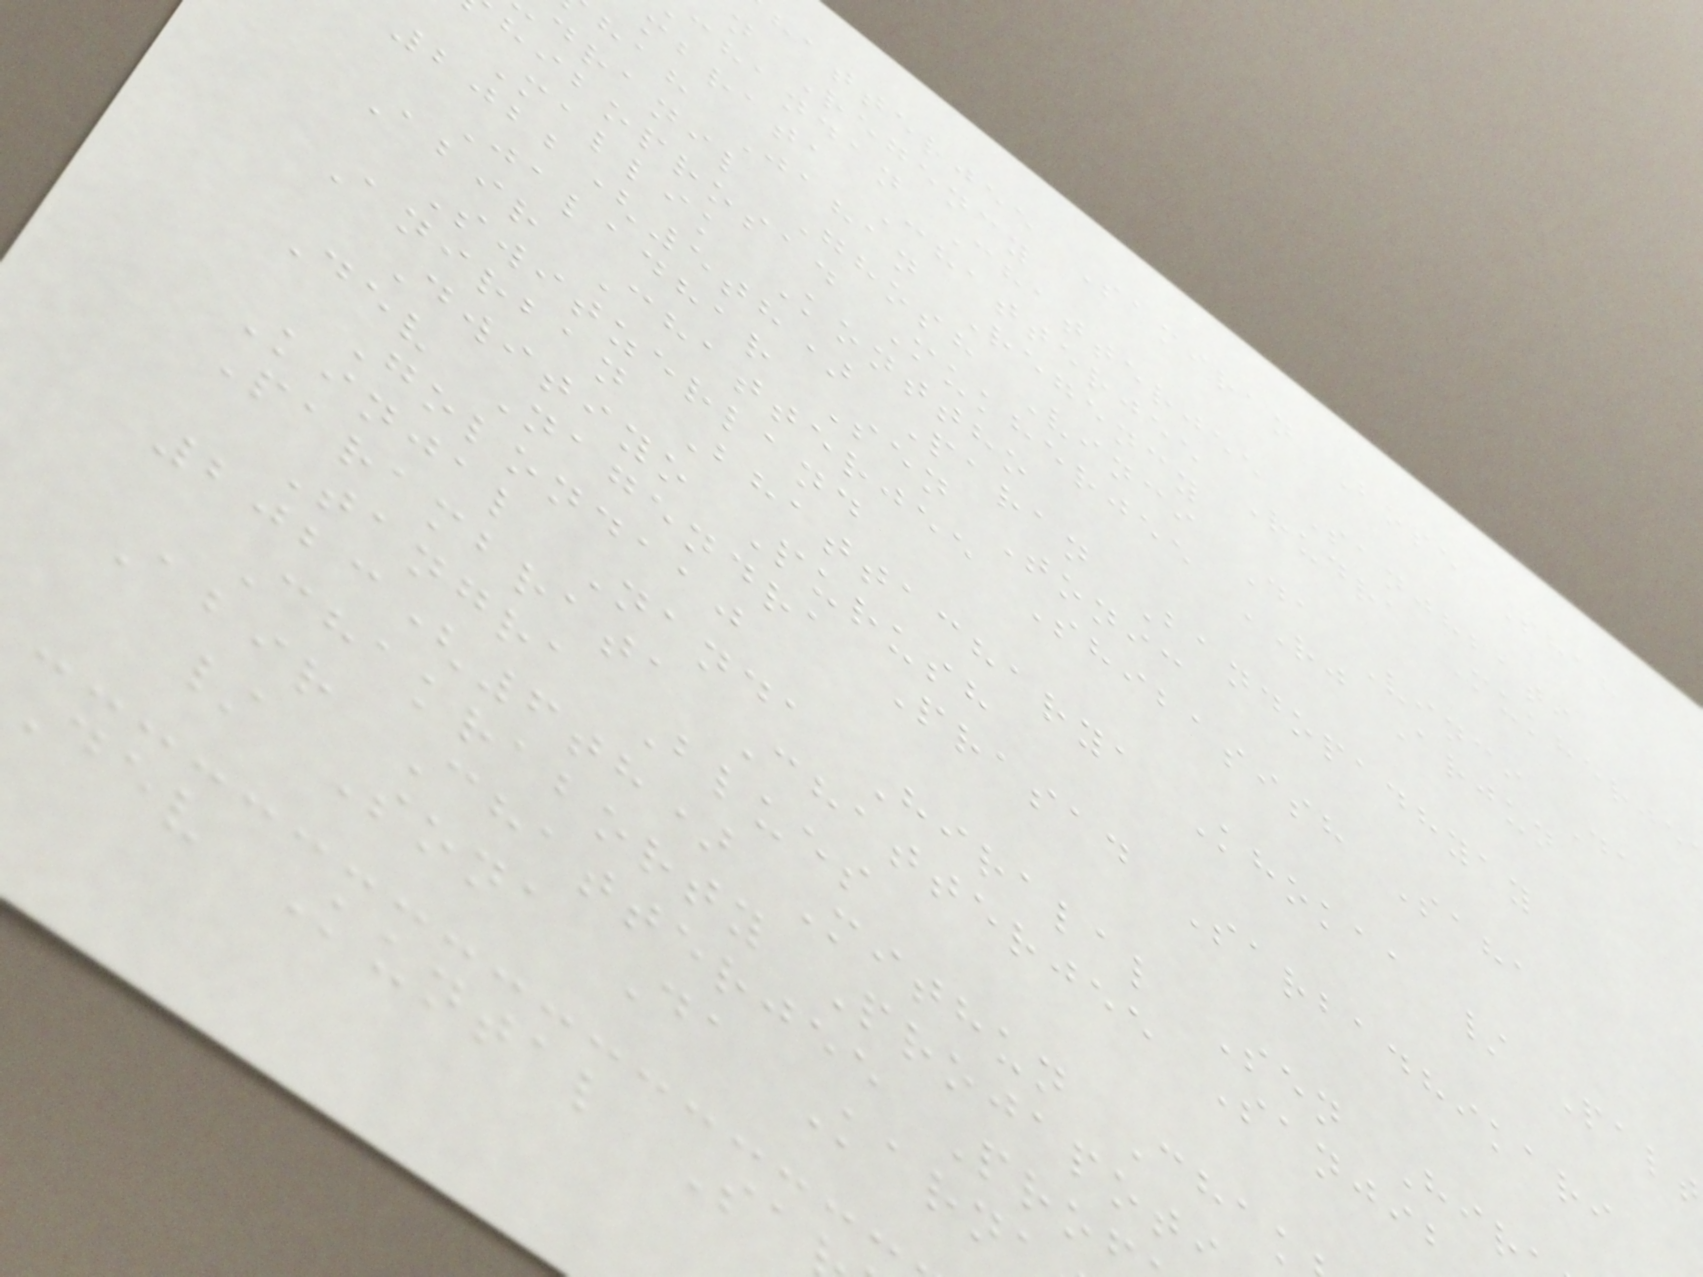hatterjee Samiran Bose Shah
n Regency
chandan Chatterjee Sanjhbati
mbrata Chatterjee Rudra Mukherje
hah Jahan Regency
dranil Ghosh Vinci Da Vinci Da
hiboprosad Mukherjee RJ Arjun
Mallik Konttho
2022(5th) Paran Bandopadhyay
Jaladhar Sen Tonic
Abir Chatterjee Shibasish Saha
Switzerland
Anirban Bhattacharya Khokaa / Palt
Dwitiyo Purush
Dev Nagendra Prasad Sarbadhikari
Golondaaj
Kinjal Nanda Hiralal Sen Hir
Parambrata Chatterjee Sanjib
Tangra Blues
2023(6th) Mithun Chak
Chakraborty Projapot
Abir Chatterjee Pro
/ Sona Da Karn
dev Kuntal Sa
